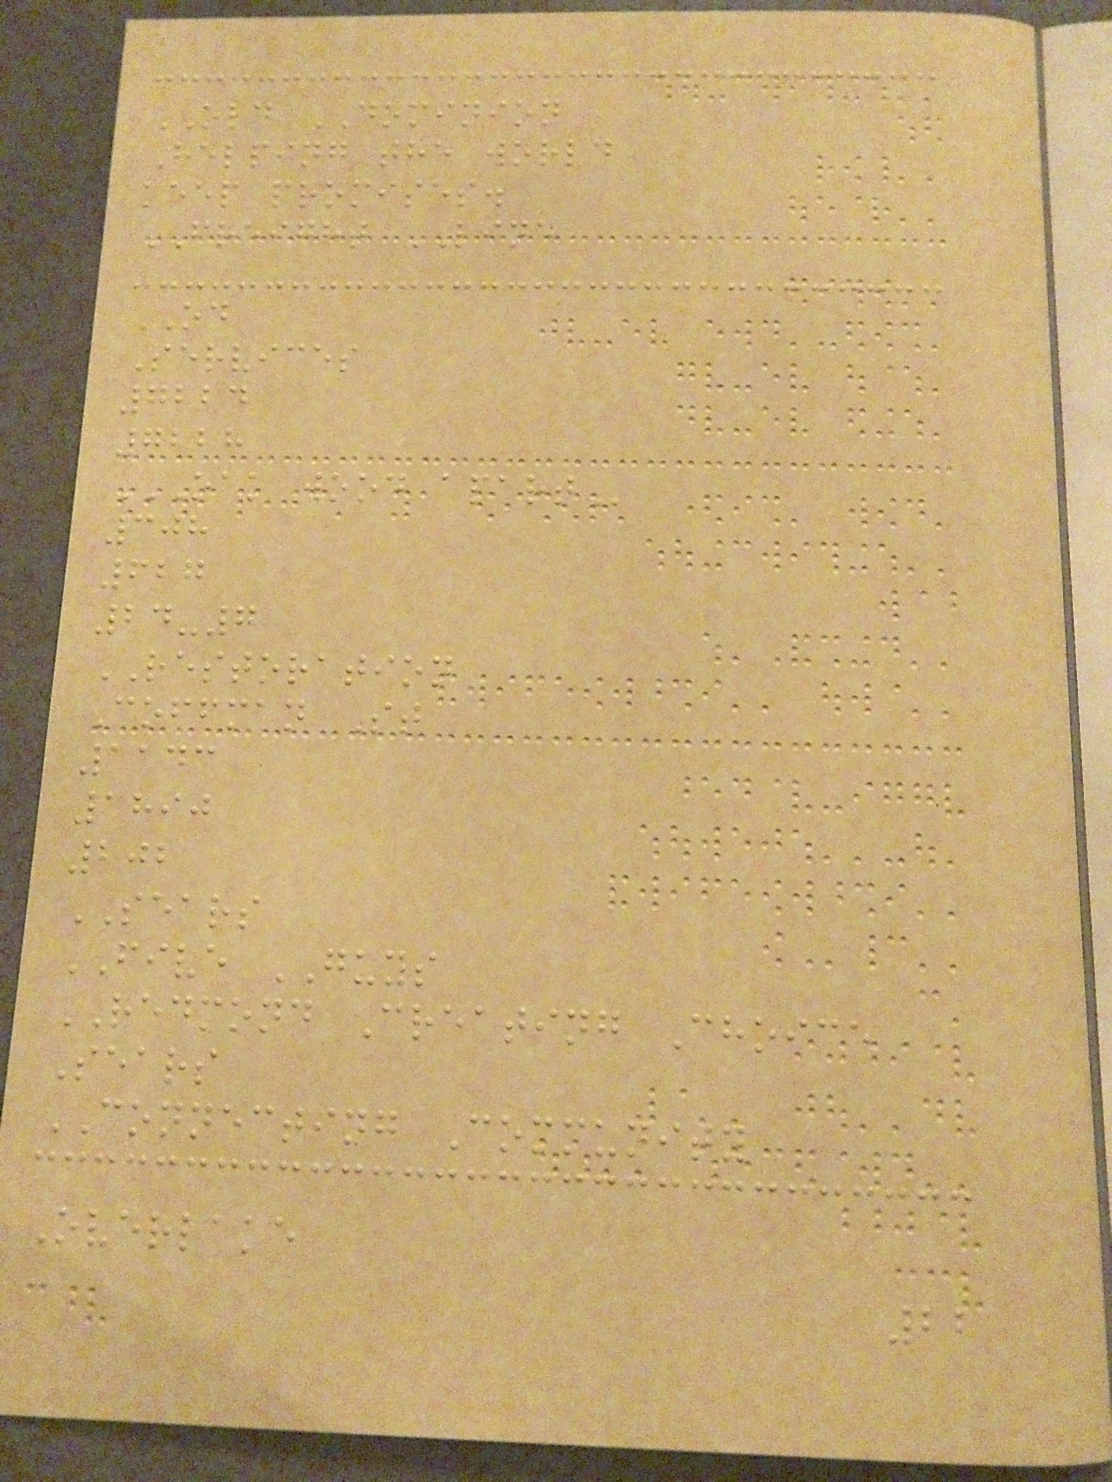OLD DOMINION
Helping the world
keep promises.
FREIGHT LINE
OD
Services
7224
7228
OAK WOOD APART
308
627
24-7
RESTORATION
Coffman St
1143
1890
202
SEARS
FIVE GUYS
REDMOND Creating Choice
Sears
CONNECTING Community
Overlake
22
